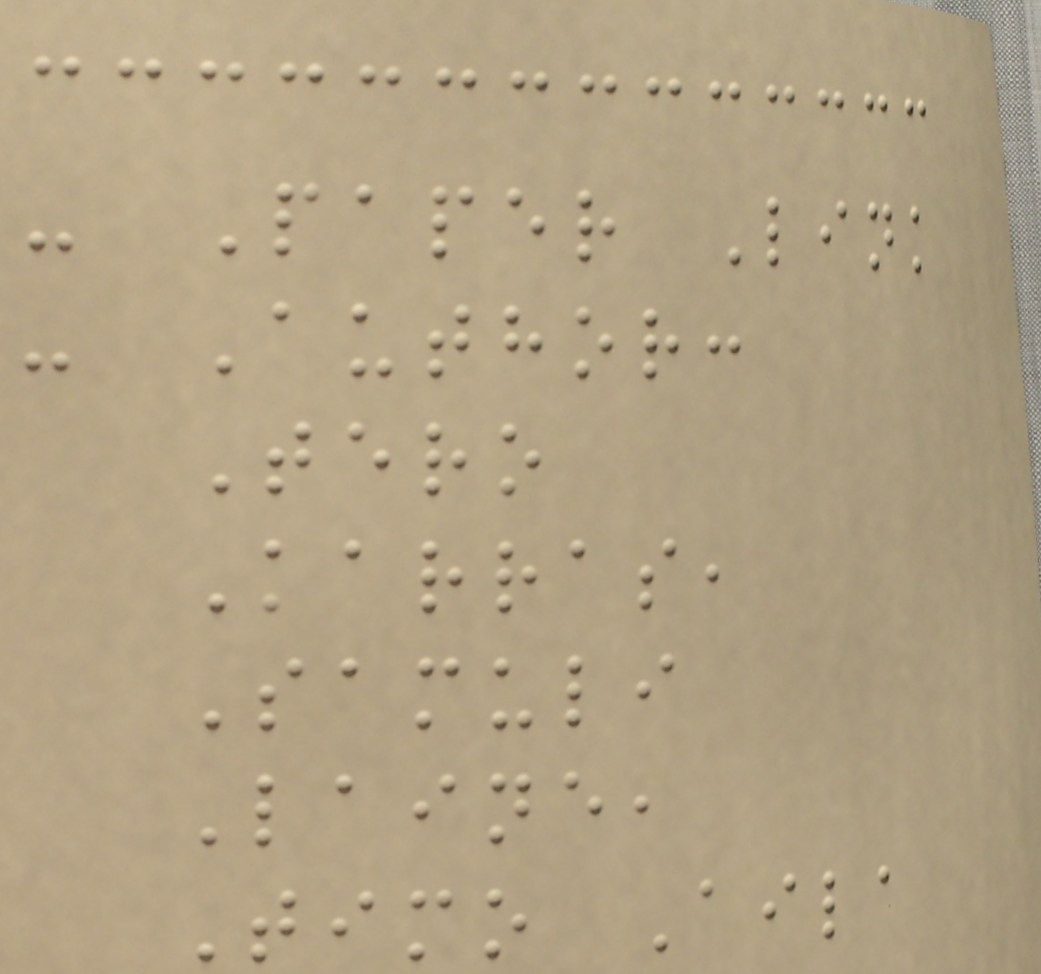- Paper Link
- Author:
Tero
Karras,
Samuli
Laine,
Timo Aila
